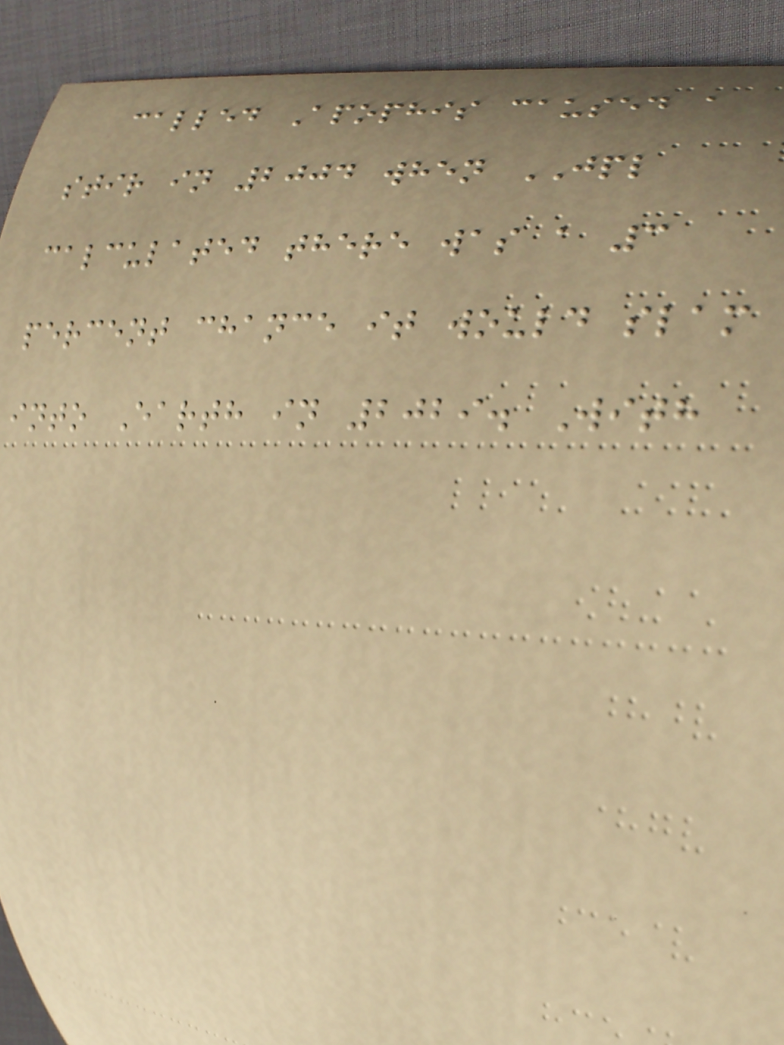called Apophis caused a
stir in 2004 when JPL
calculated there was a 3
percent chance it would slam
into Earth in 2029. With
